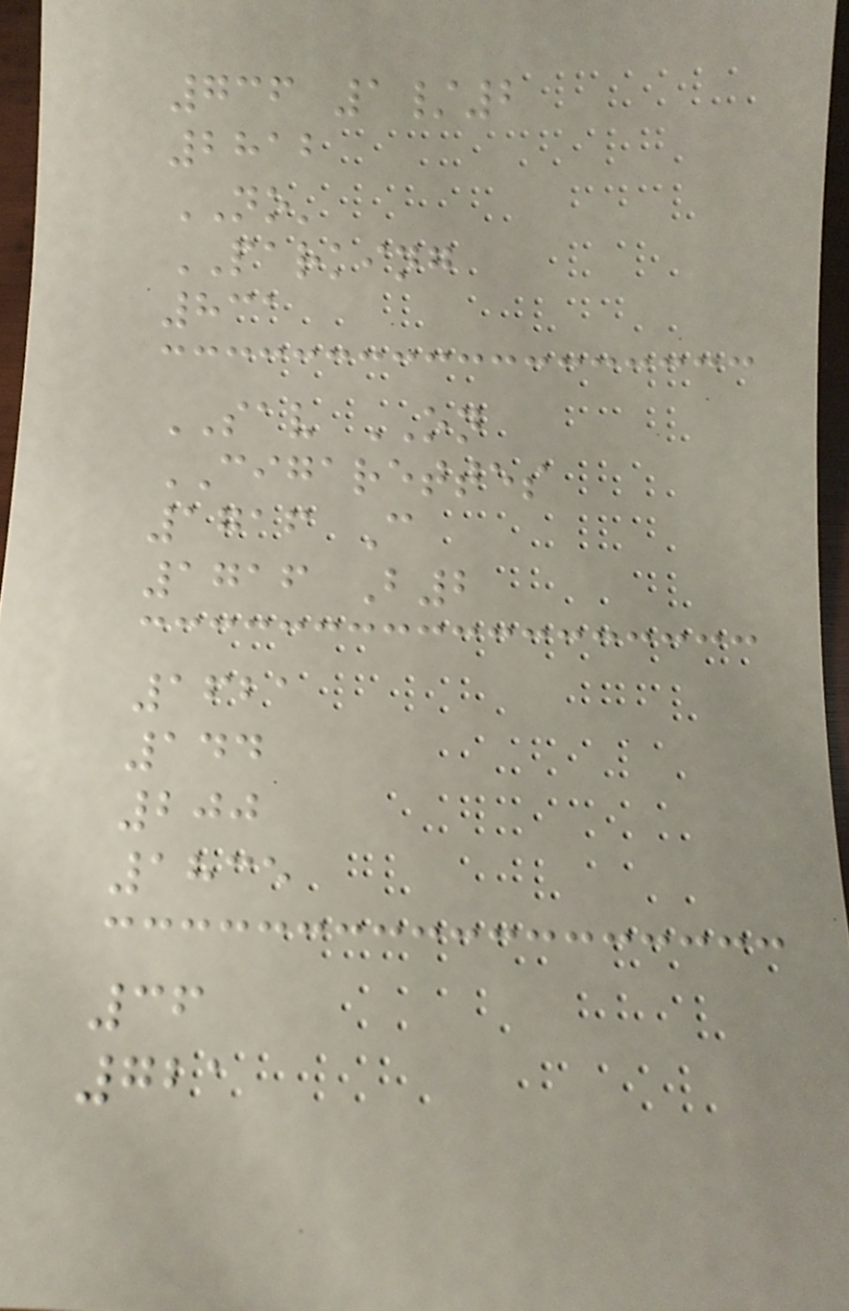736 1/2
2812
NO'
PARKING
831
SAV ON
CIGARETTES
1716 C
1716 B2
1621
144
200
1835
36
721
